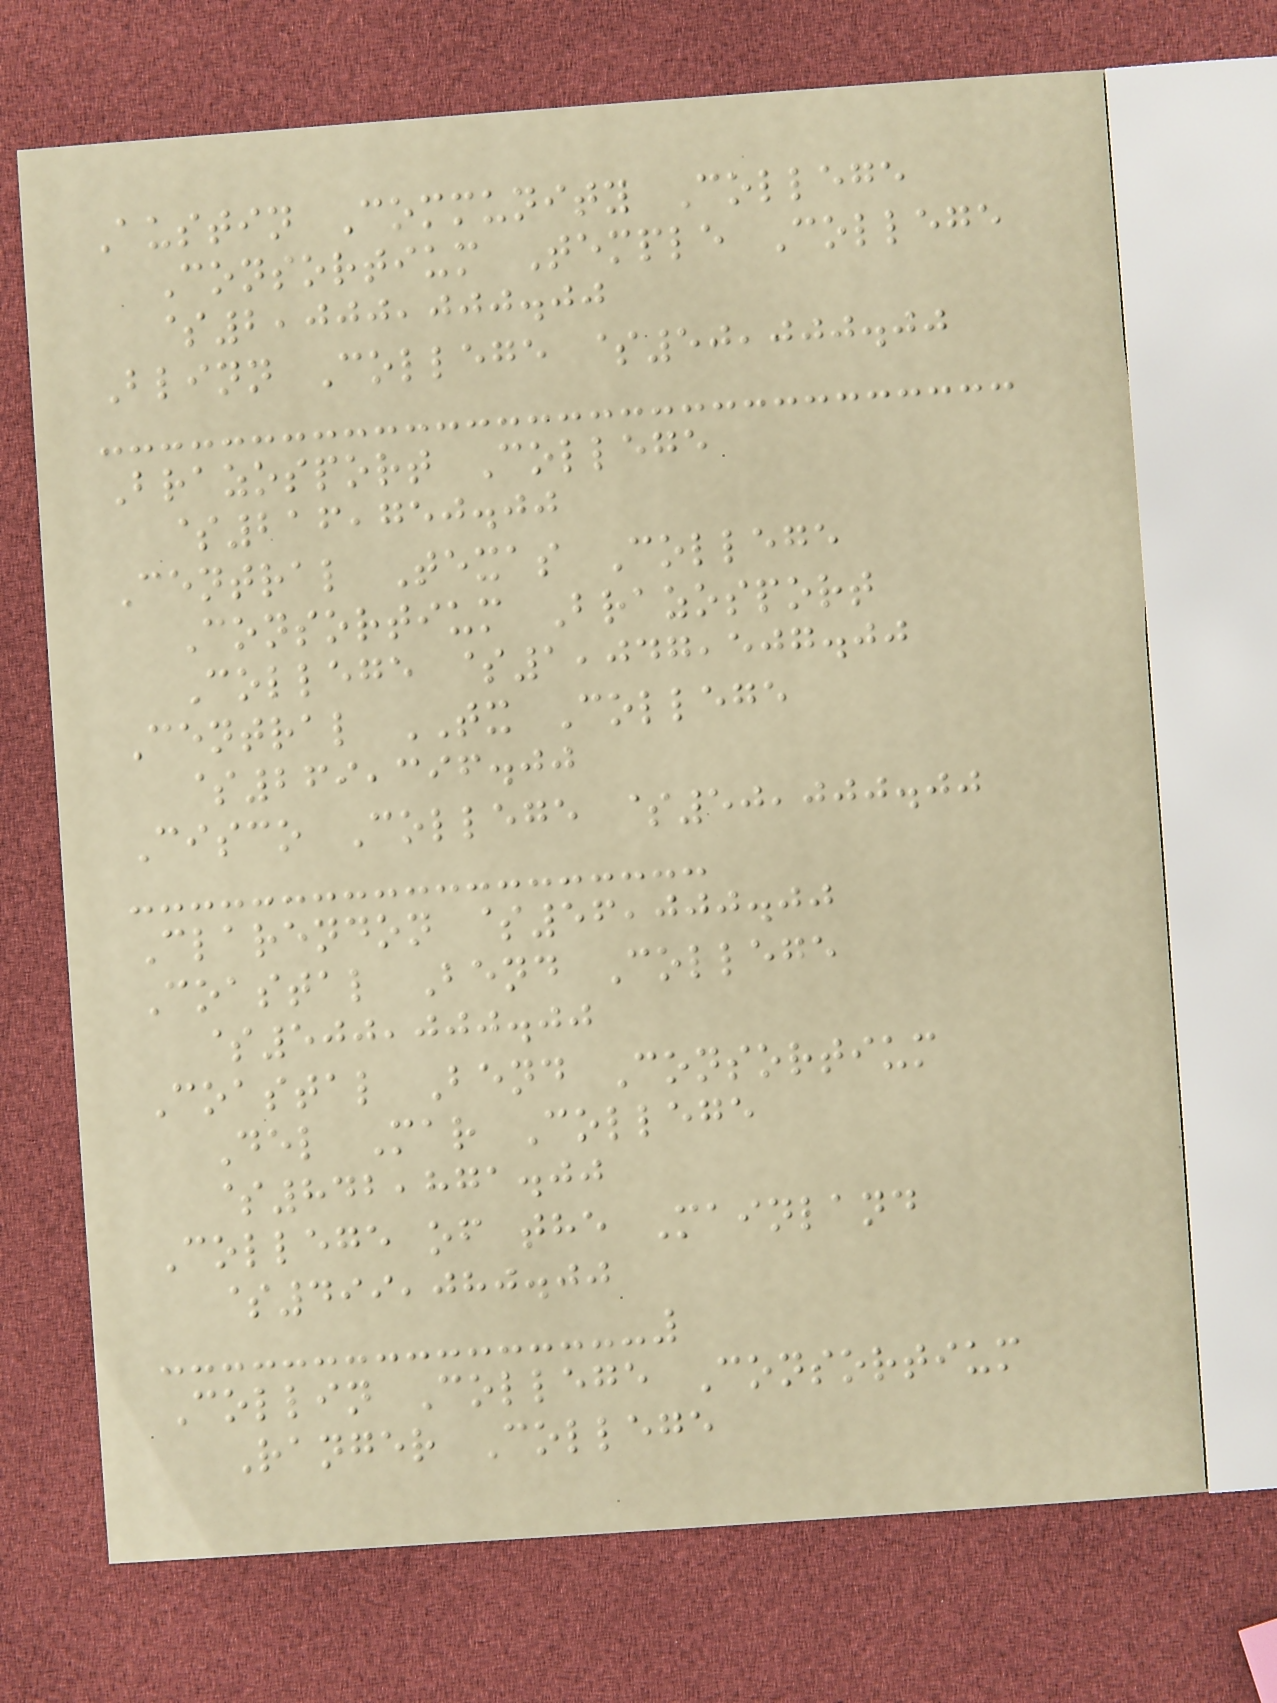Austin Community College
Consortium Temple College
$2,000,000.00
Blinn College $50,000.00
Brazosport College
$216,750.00
Central Texas College
Consortium Brazosport
College $1,047,507.00
Central TX College
$269,396.00
Cisco College $50,000.00
Clarendon $56,000.00
Coastal Bend College
$500,000.00
Coastal Bend Consortium
Del Mar College
$842,871.00
College of the Mainland
$499,080.00
Collin College Consortium
Ranger College
